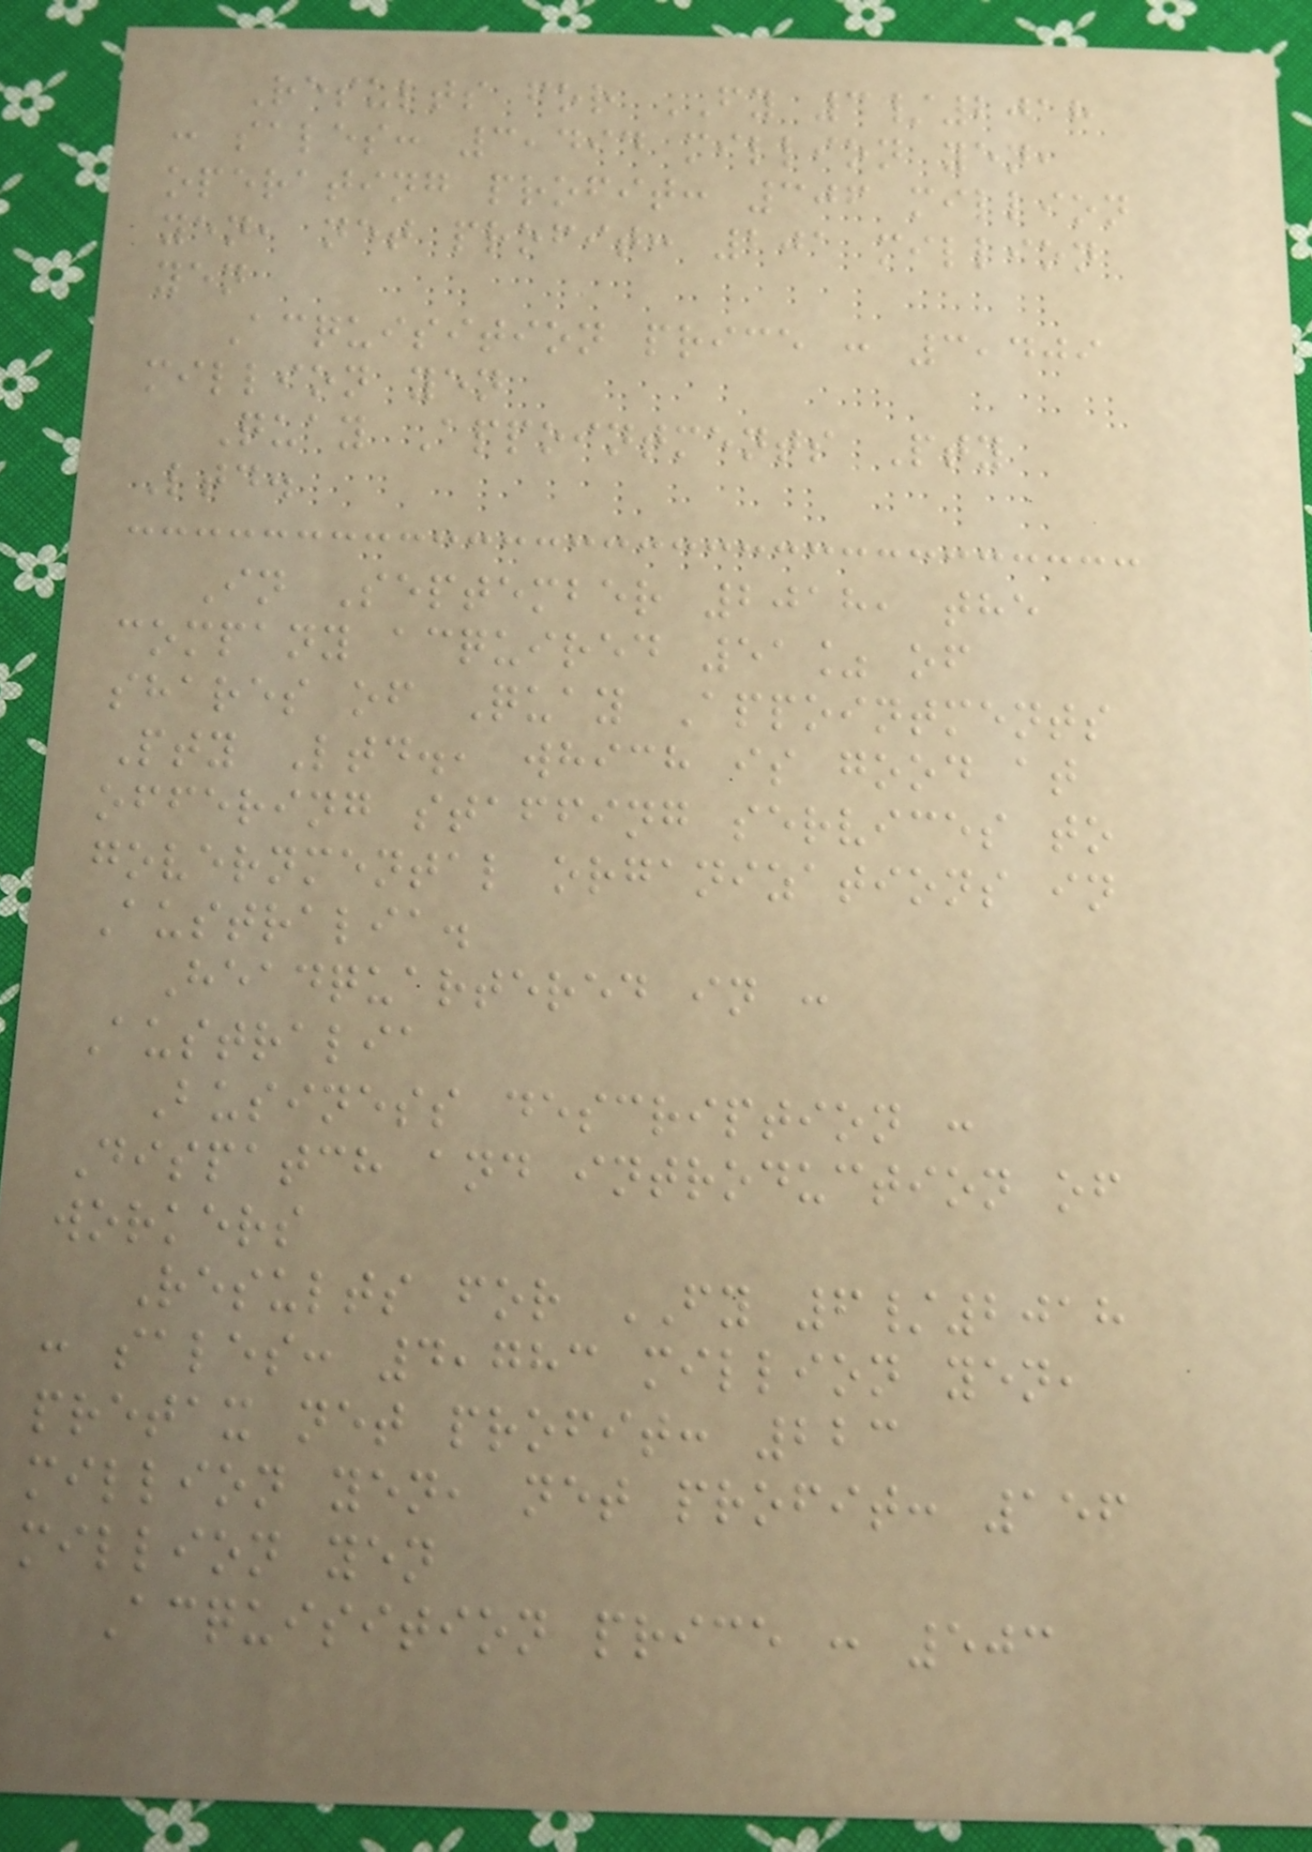Results for FY 3/2018
: sales: 3,494 million yen,
operating profit: 306 million
yen, net profit: 201 million
yen
Acquisition price : 3,409
million yen
Quay Appointments Pty
Ltd.
In September 2018, the
company acquired 51% of
shares of Quay Appointments
Pty Ltd., which is good at
offering staffing services to
governmental organizations in
Australia.
Headquartered in :
Australia
Business description :
Dispatch and introduction of
workers
Results for FY 6/2018
: sales: 4,783 million yen,
pretax net profit: 223
million yen, net profit: 156
million yen
Acquisition price : 503
